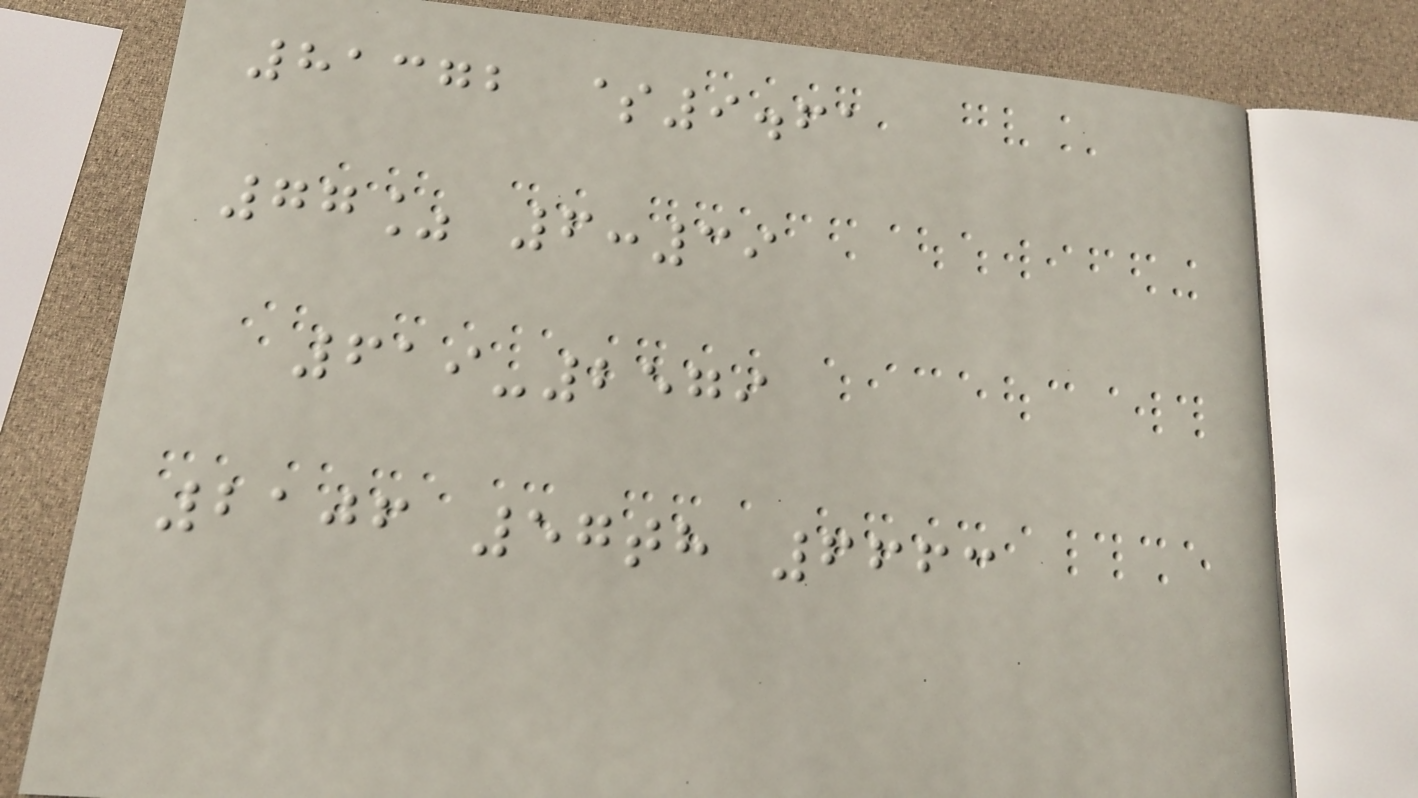81372 $9.61
77% 6:39
619-2579
2106 57th 6663
